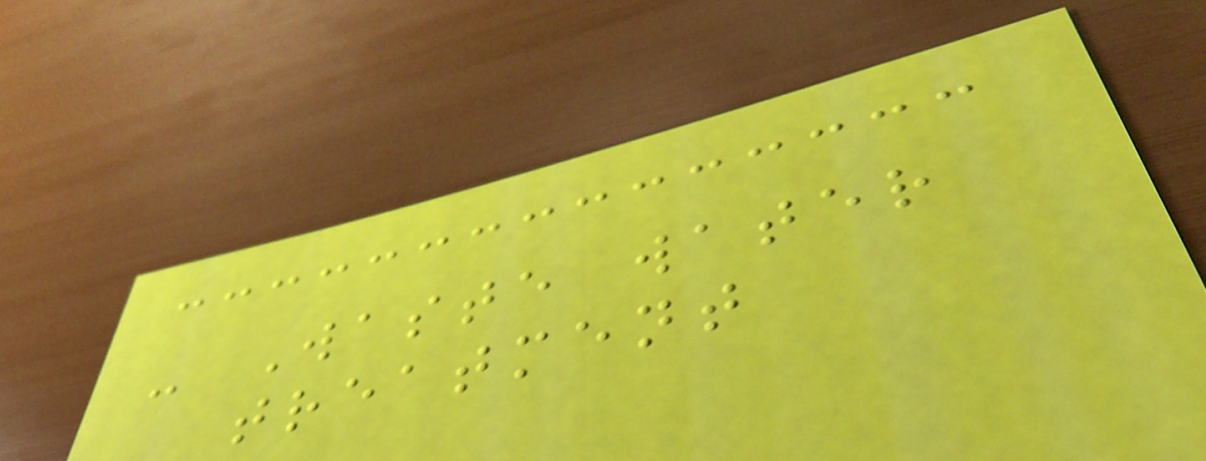- Waste water
treatment
